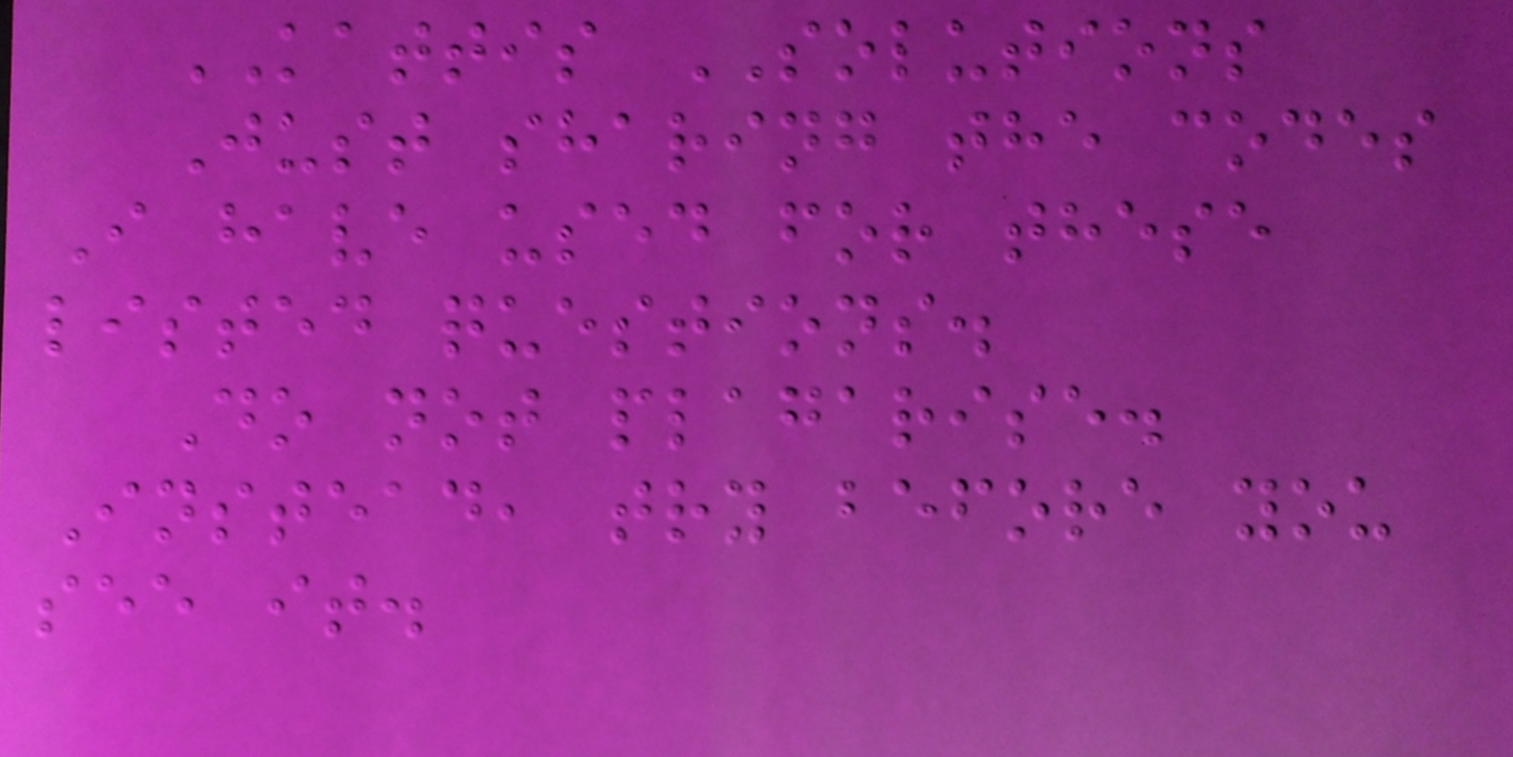KATTIS SOLUTIONS
Just sharing the codes
I have used for these
listed questions.
Do not plagarise.
Instead, try before you
see it.
